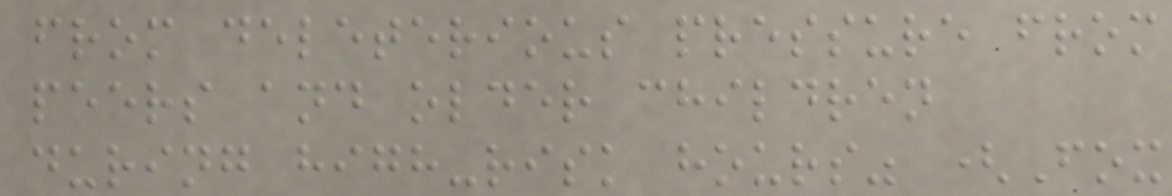from deleterious pressure from
peers and older children
during high-risk hours" (Fox
